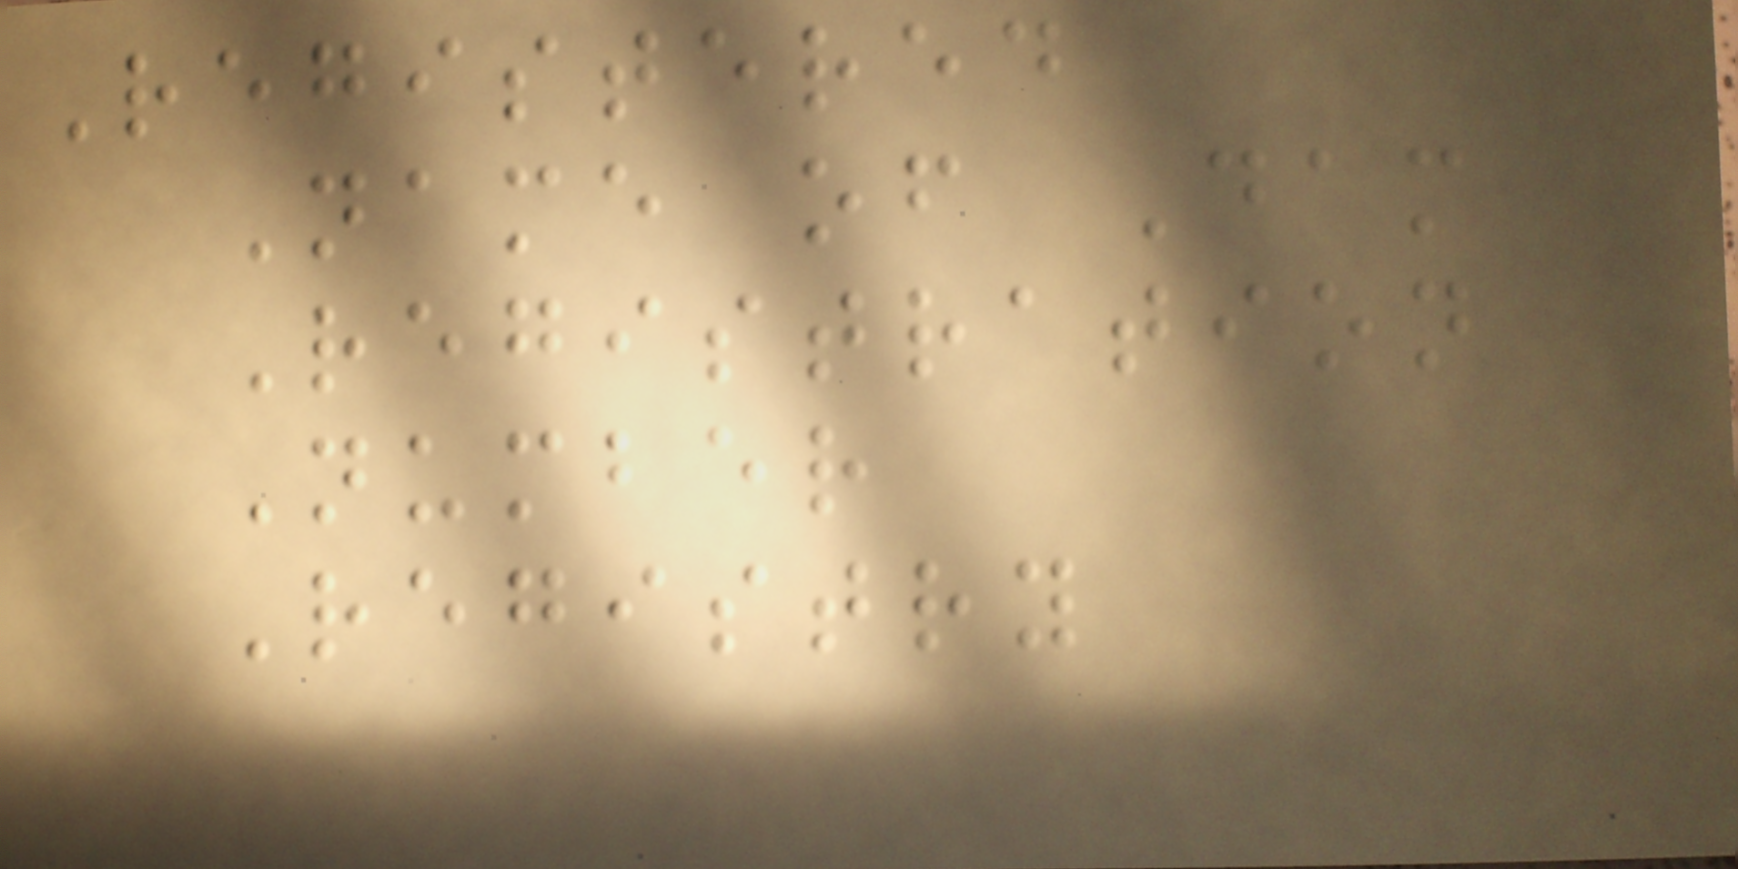Registered
Name of Dam
Registration
Number
Registry
